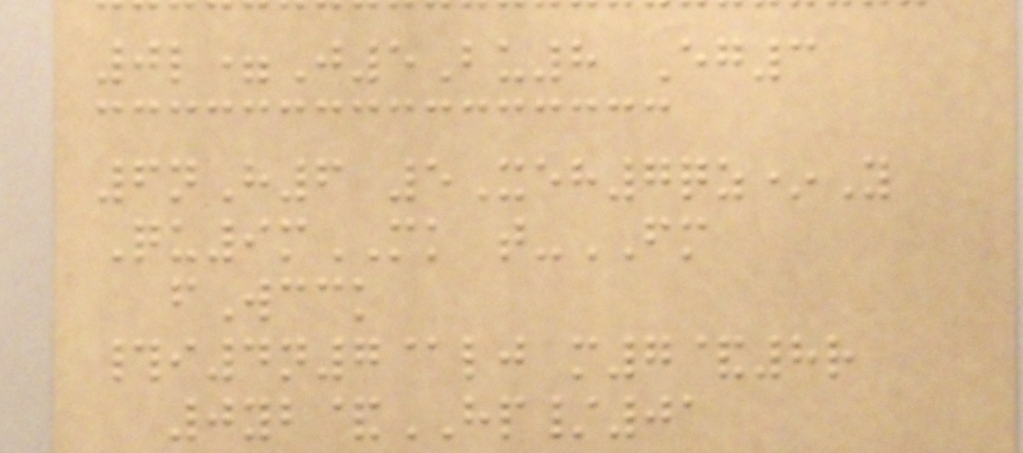0l=J5Bu8 Eg3
6nH6 5Xeh7qz*Y
Qu9mMK t-FM
fWcck
#i4n7@lj m7&8r
0yb&HP/01
